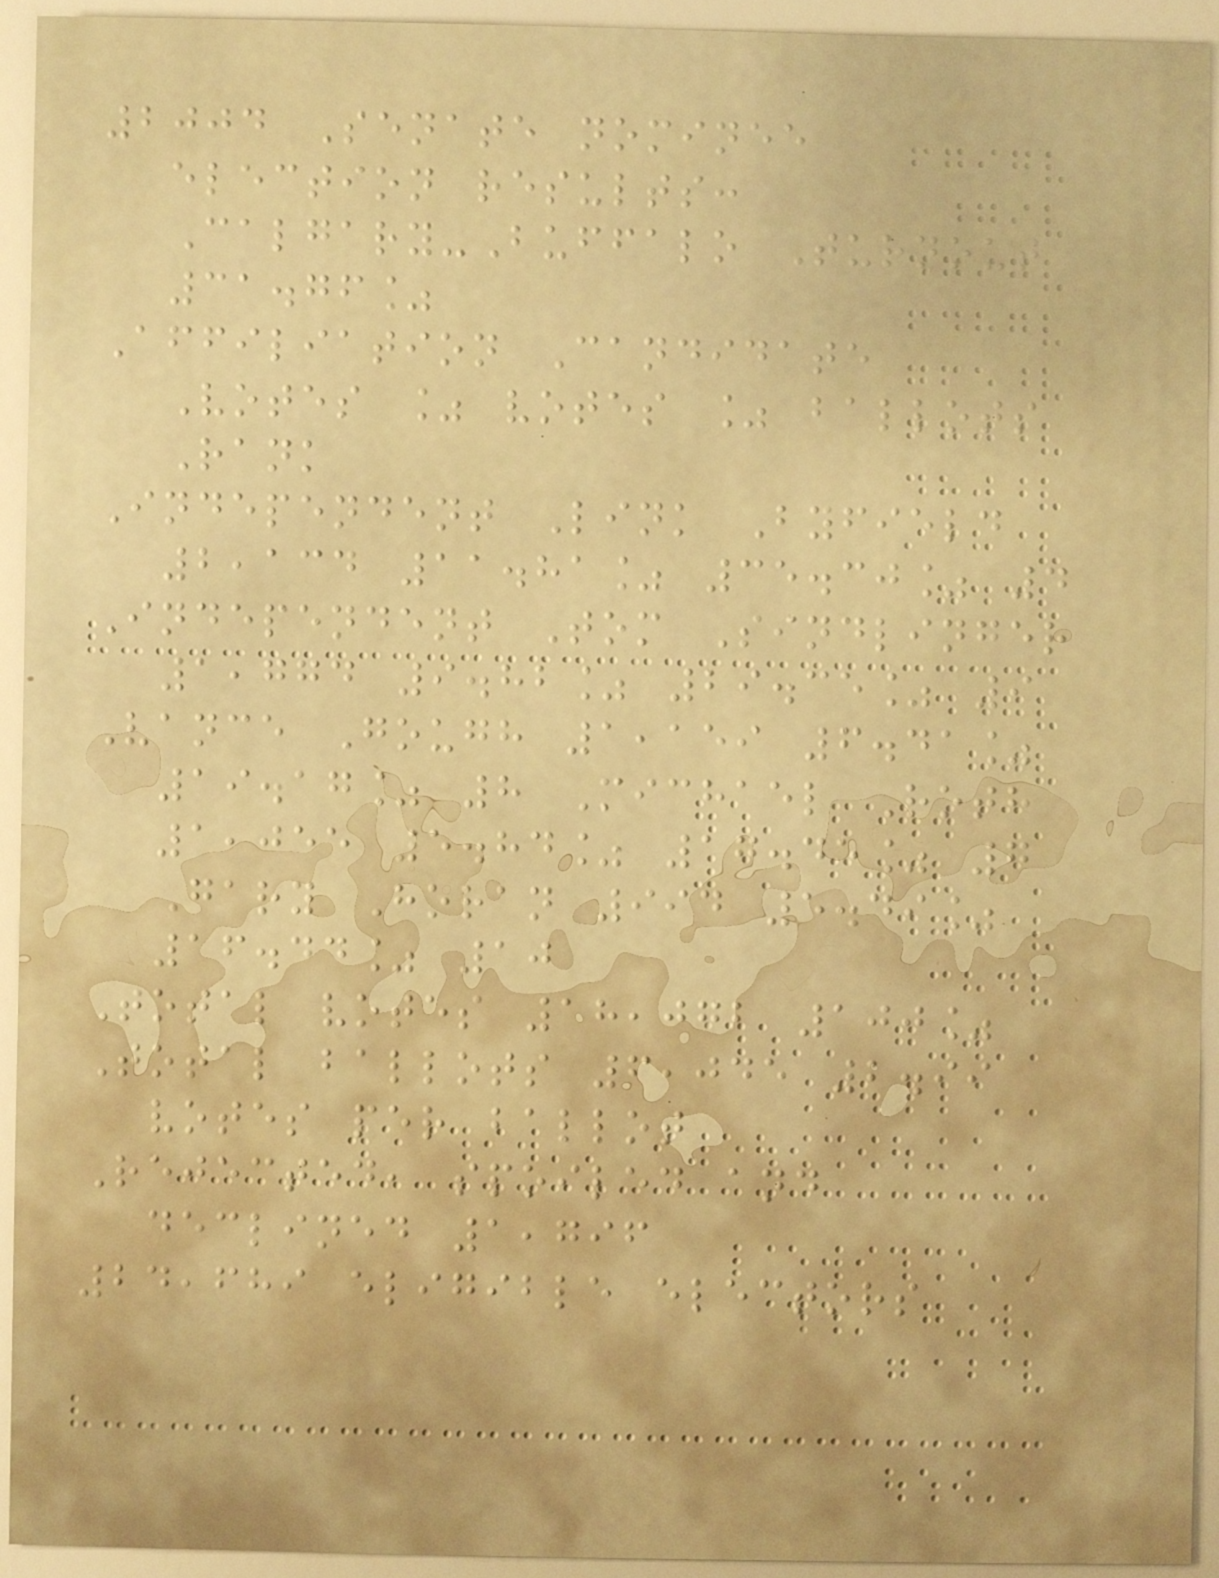2004 Senate nominee
election results:
Calgary-Buffalo Turnout
31.76%
Affiliation Candidate
Votes % votes % ballots
Rank
Independent Link Byfield
2,134 11.81% 35.30% 4
Independent Tom Sindlinger
1,774 9.82% 29.35% 9
Vance Gough 1,159 6.41%
19.17% 8 Michael Roth
1,055 5.84% 17.45% 7
Gary Horan 994 5.49%
16.44% 10
Total votes 18,072 100%
Total ballots 6,045 2.99
votes per ballot
Rejected, spoiled and
declined 1,796
24,689 eligible electors
